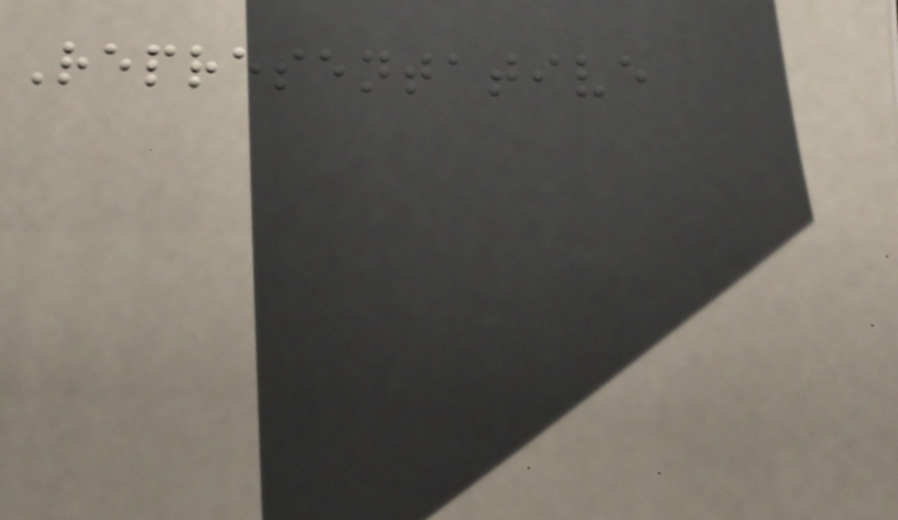Representative
